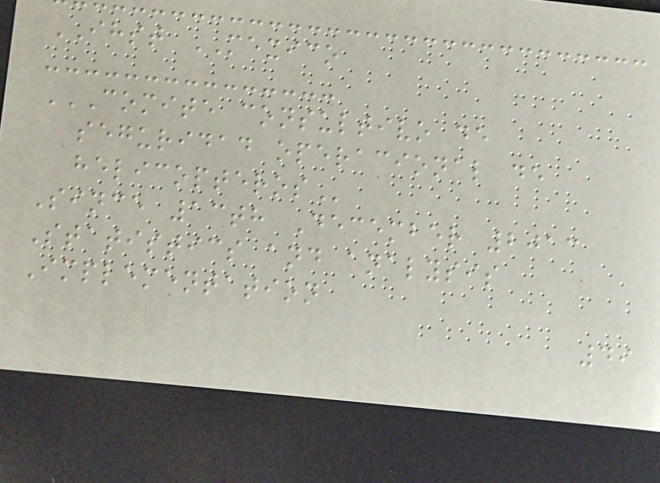IHST MEXICO
COMITE CONSULTIVO DE
SEGURIDAD OPERACIONAL DE
HELICOPTEROS
Since 13th December 2013
Statistics and analysis
Implementation
49
